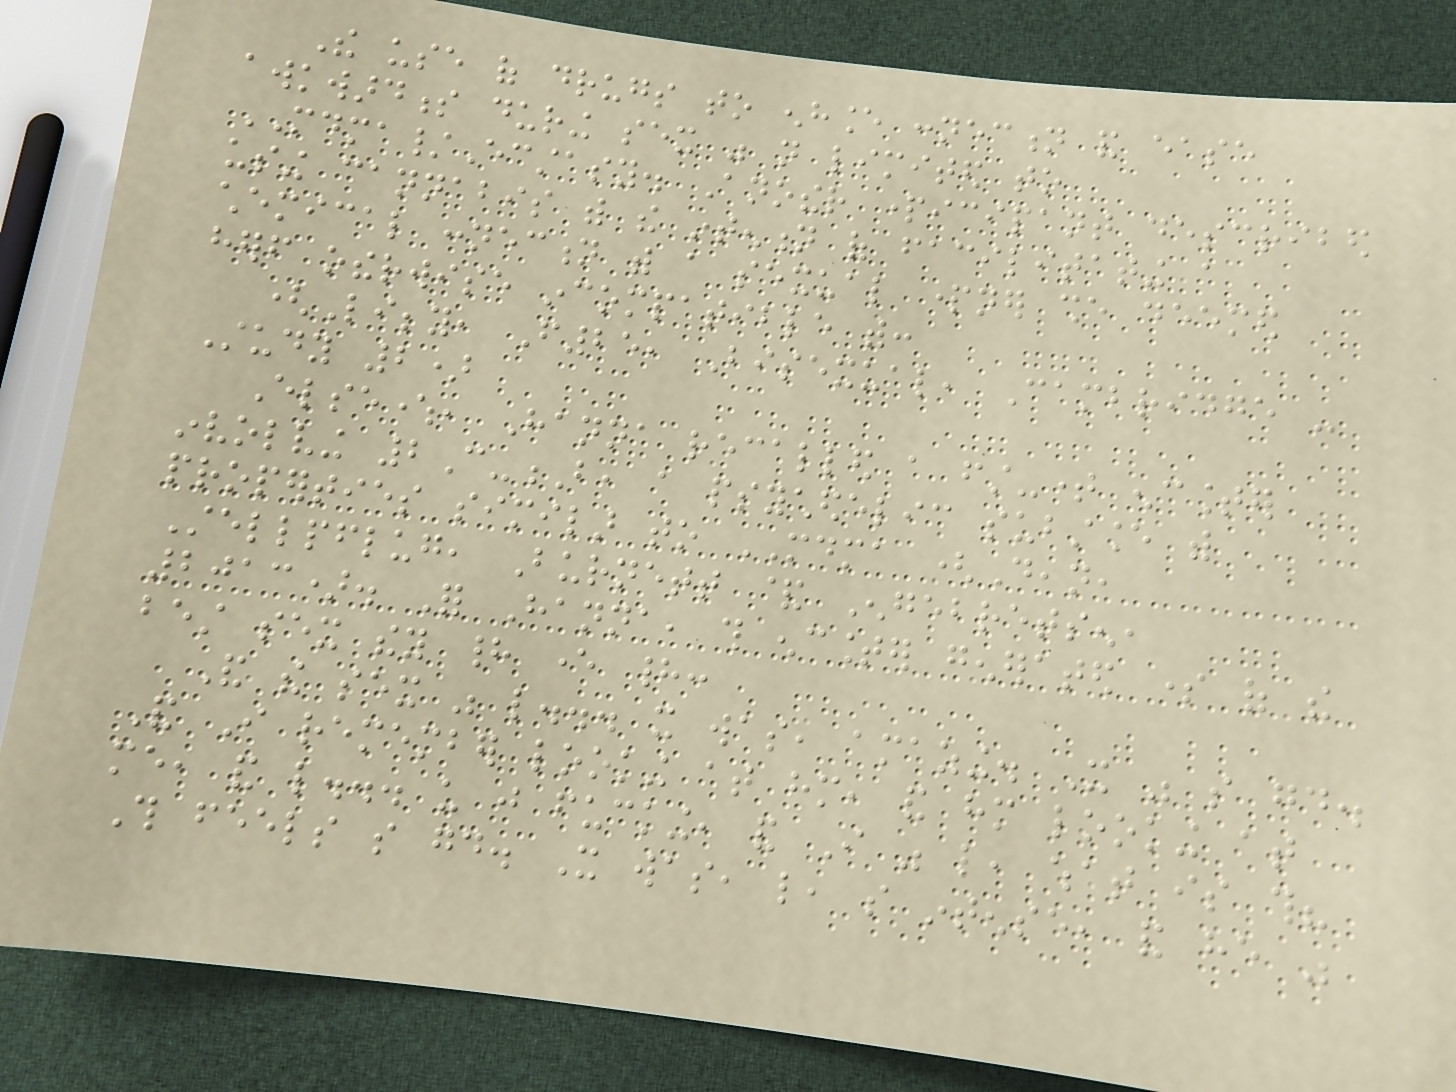The use of drugs to enhance connection and ease
awkwardness during sex was not limited to
MDMA/Ecstasy. Another participant described
using cannabis with the intention of facilitating a
chemical connection with a sexual partner she deemed
herself otherwise incompatible with:
(Libby, F25, Bisexual, Cambridge -
Study 2)
Elsewhere, Hanna recalled a first-time encounter
involving 2C-B, a psychedelic substance with
properties similar to MDMA (Dean,
Stellpflug, Burnett & Engebretsen,
2013). For Hanna, this encounter generated some of the
best sex they had ever had:
And the sex was like... it was, amazing. It was so good.
And I remember looking at him, and him looking at
me, and like... us just fucking, and I was like, what is this?
This feels so good. It was, like, so intense, and he was
